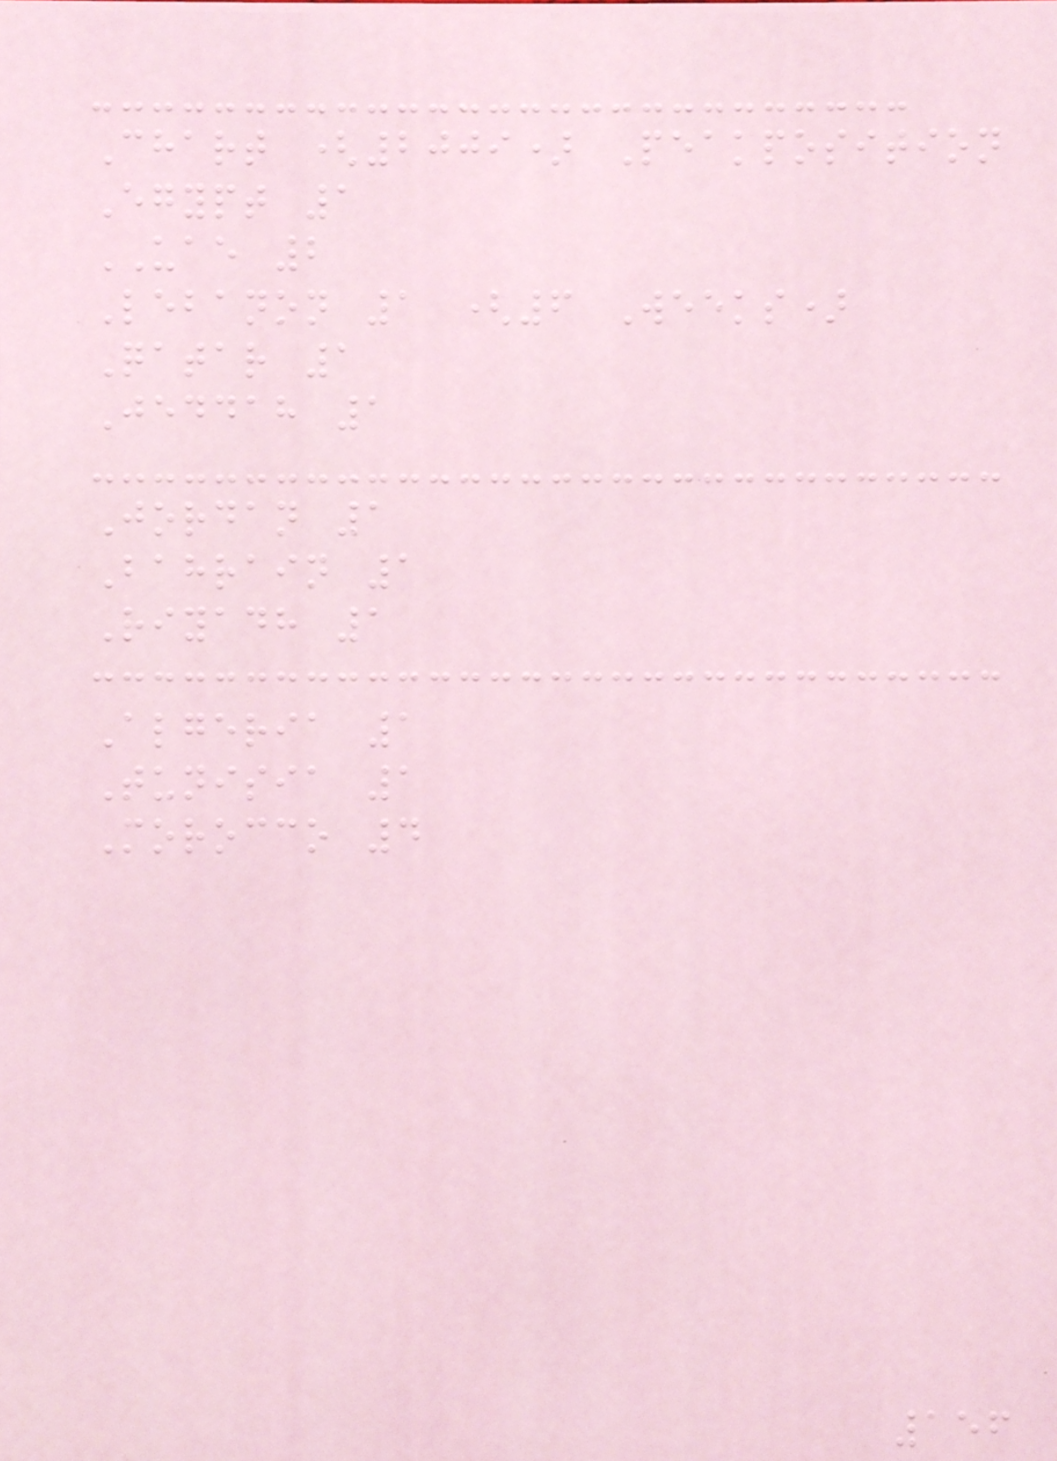Chart (2009) Peakposition
Egypt 1
UAE 2
Lebanon 1 (6 Weeks)
Qatar 1
Jeddah 1
Jordan 1
Bahrain 1
Riyadh 1
Algeria 1
Tunisia 1
Morocco 4
156
